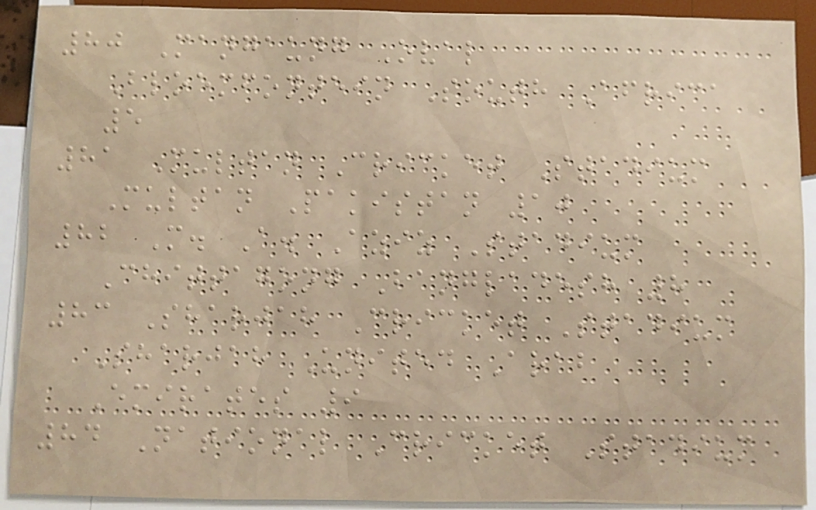80 Mangaung Oval
Bloemfontein South Africa
5
81 Multan Cricket Stadium
Multan Pakistan 10
82 M. A. Aziz Stadium
Chittagong Bangladesh 8
83 Sharjah Cricket Stadium
Sharjah United Arab
Emirates 9
84 National Cricket Stadium
